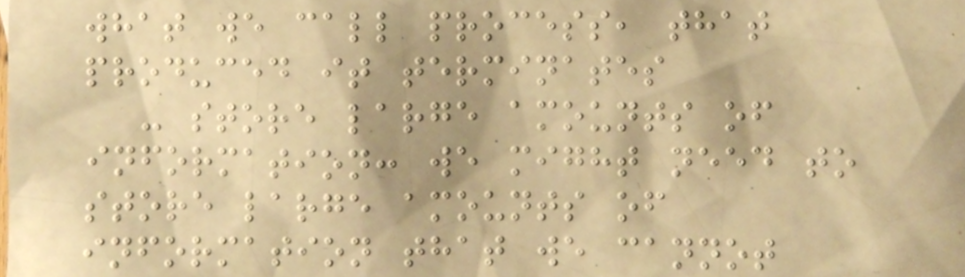what we call process, that
produced it terminates
- store large amounts of
information: we might need to
store large amounts of
information that we cannot
